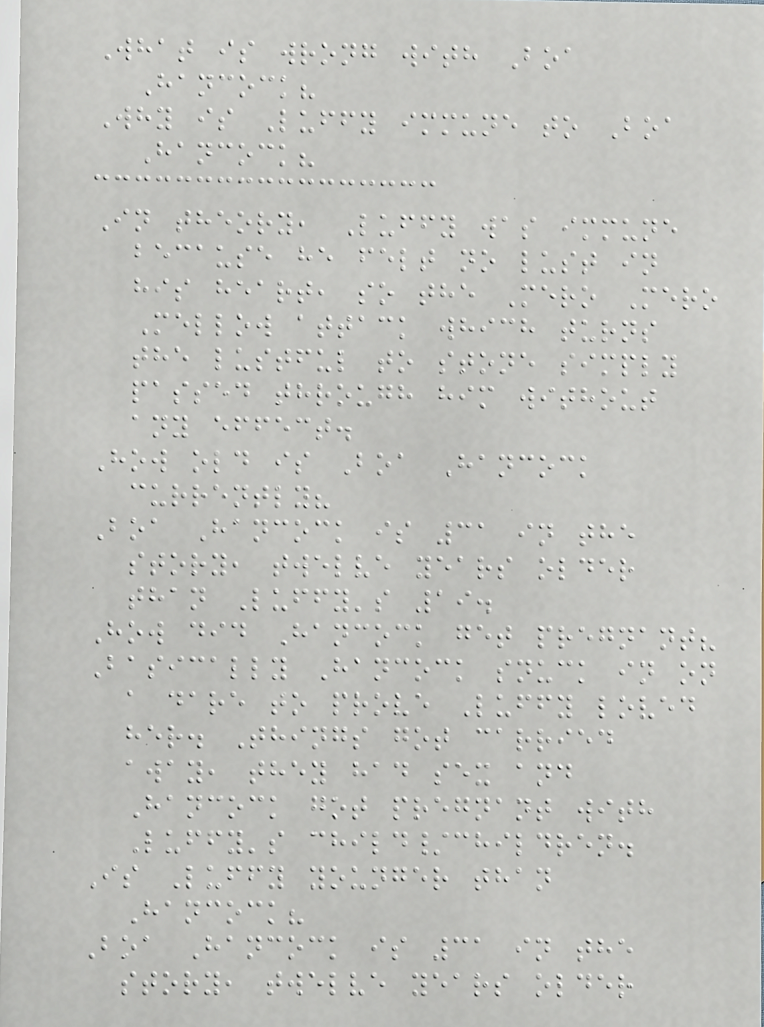What is wrong with Boa
Hancock?
Why is Luffy immune to Boa
Hancock?
In theory, Luffy was immune
because he felt no lust in
his heart, so the Mero Mero
Mellow attack which turns
the lustful to stone simply
passed through him without
any effect.
How old is Boa Hancock
currently?
Boa Hancock is 31 in the
story, twelve years older
than Luffy's 19.
How did Hancock get pregnant?
Basically Hancock snuck in on
a dare to prove Luffy loved
her. Things got carried
away, they had sex and
Hancock got pregnant with
Luffy's child/children.
Is Luffy younger than
Hancock?
Boa Hancock is 31 in the
story, twelve years older
